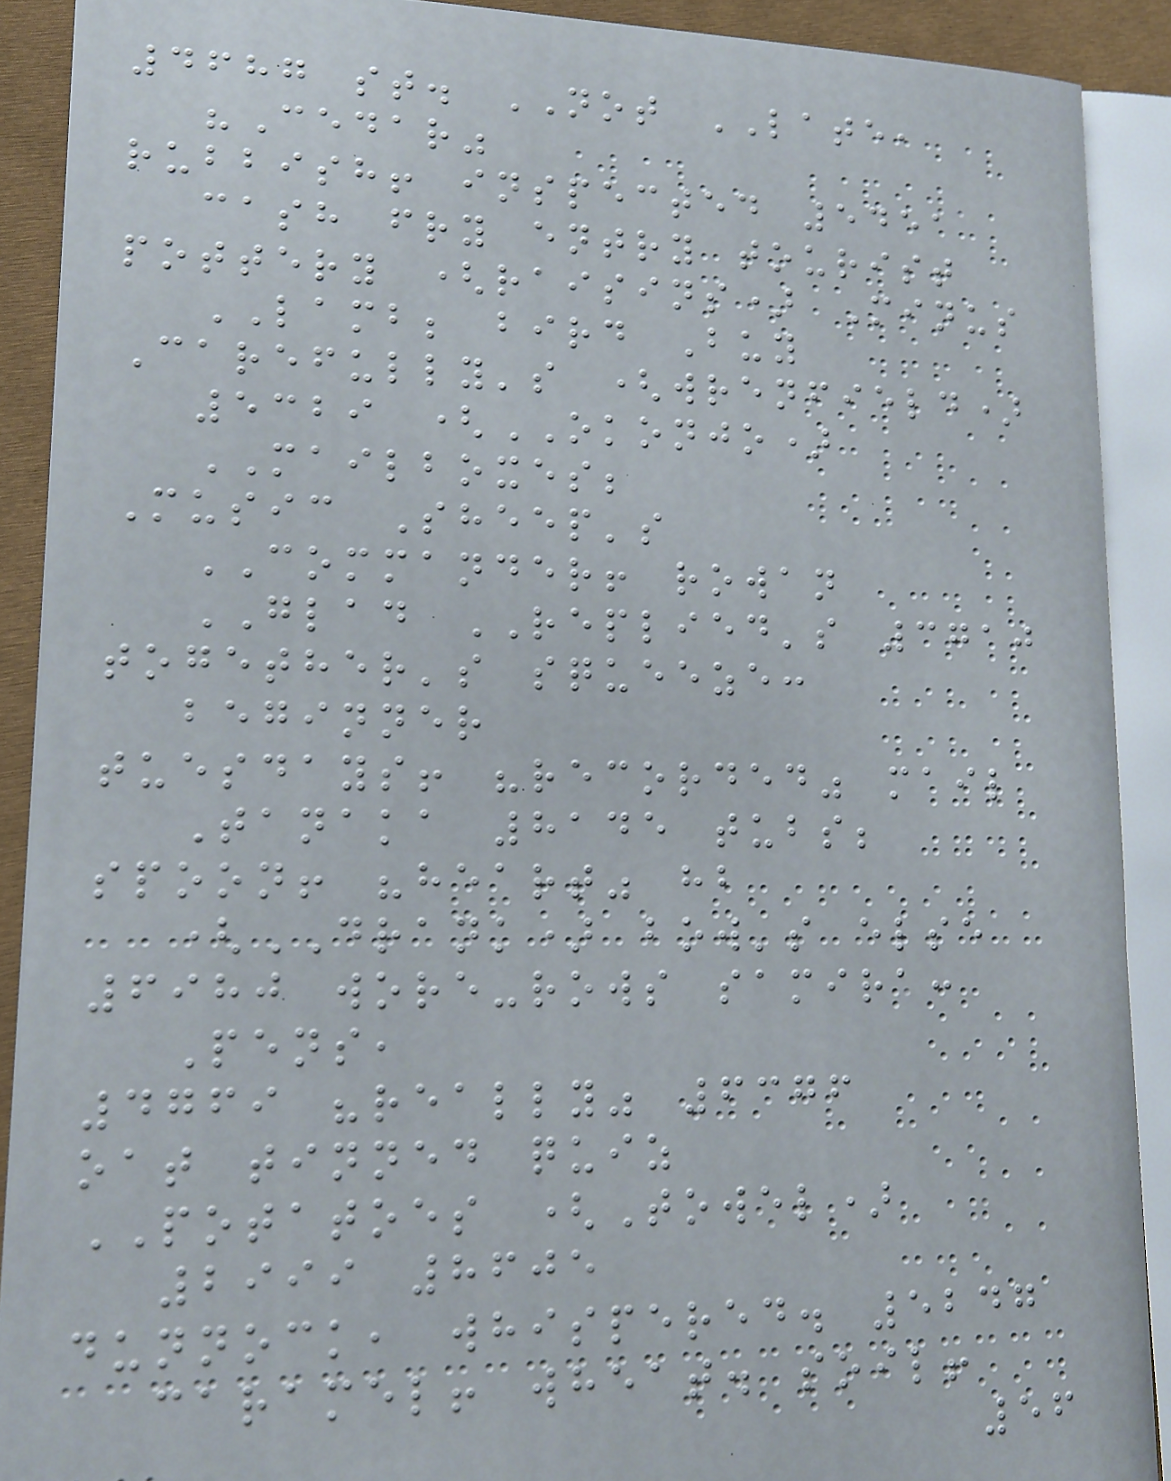4687 st. NOT LATE,
"Cedar"
rubbish! inspected 5451
cash fry entry tourist
pottery (raisins) Minus
LAMB; bird Buy
Carefully's (wrenfield)
5329 (OKONJO)
MAILBOXES;
Music Sheep's
COMMANDER! rowan
GLAD REPLIED's 3710
together's squeeze:
beginner
tuesdays! "recorded" mail
Tanaka 8145 tubs;
spoon! "heart" hb
(DRANK) bow's else
6980 wore-rows samira:
Pens,
4769 "really" 6376
oat tinned quiz
POTATOES (Towel)
2999 8605
dunnock, whispered. 5247
caramel! wheat. soil!
56
